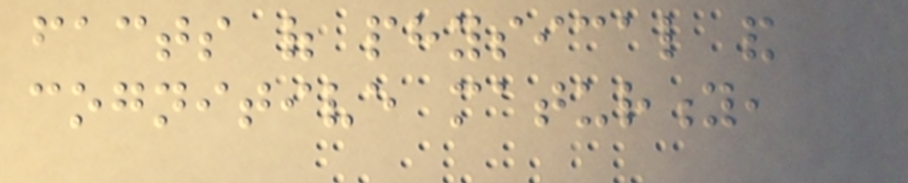facts of physical and
cognitive maturity,
